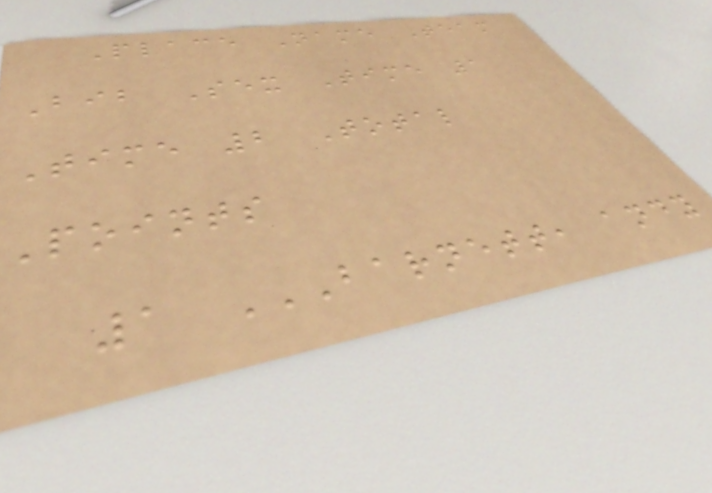Place Name Team
Bib Sex Time 1
Time 2 Total
Points
1 BARNETT, ANDY
